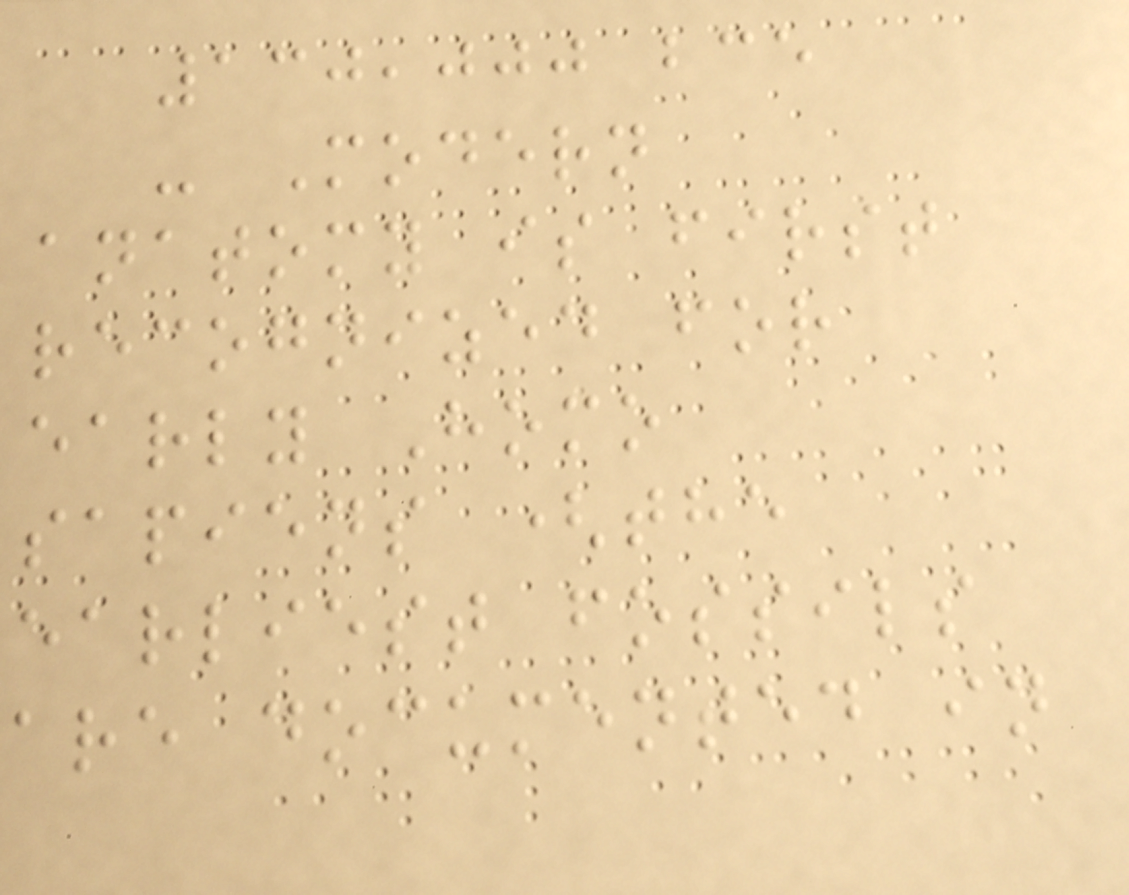130,000 bce
- Modern
anatomy is first
recognized for
early Homo
sapiens (the
earliest fossils
are documented in
